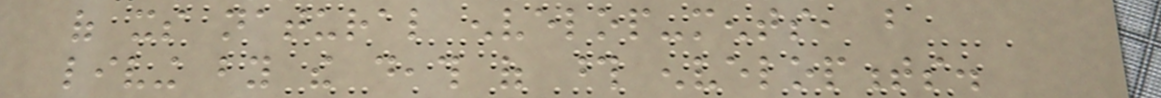of its natural envelop-ments, but
living by the death of those envelopments.
